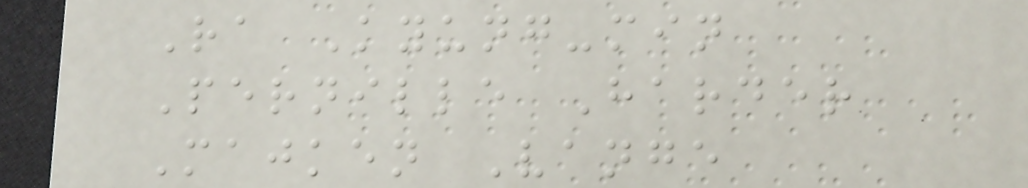Ra Kyung-min
Pernille Harder
Majken Vange
